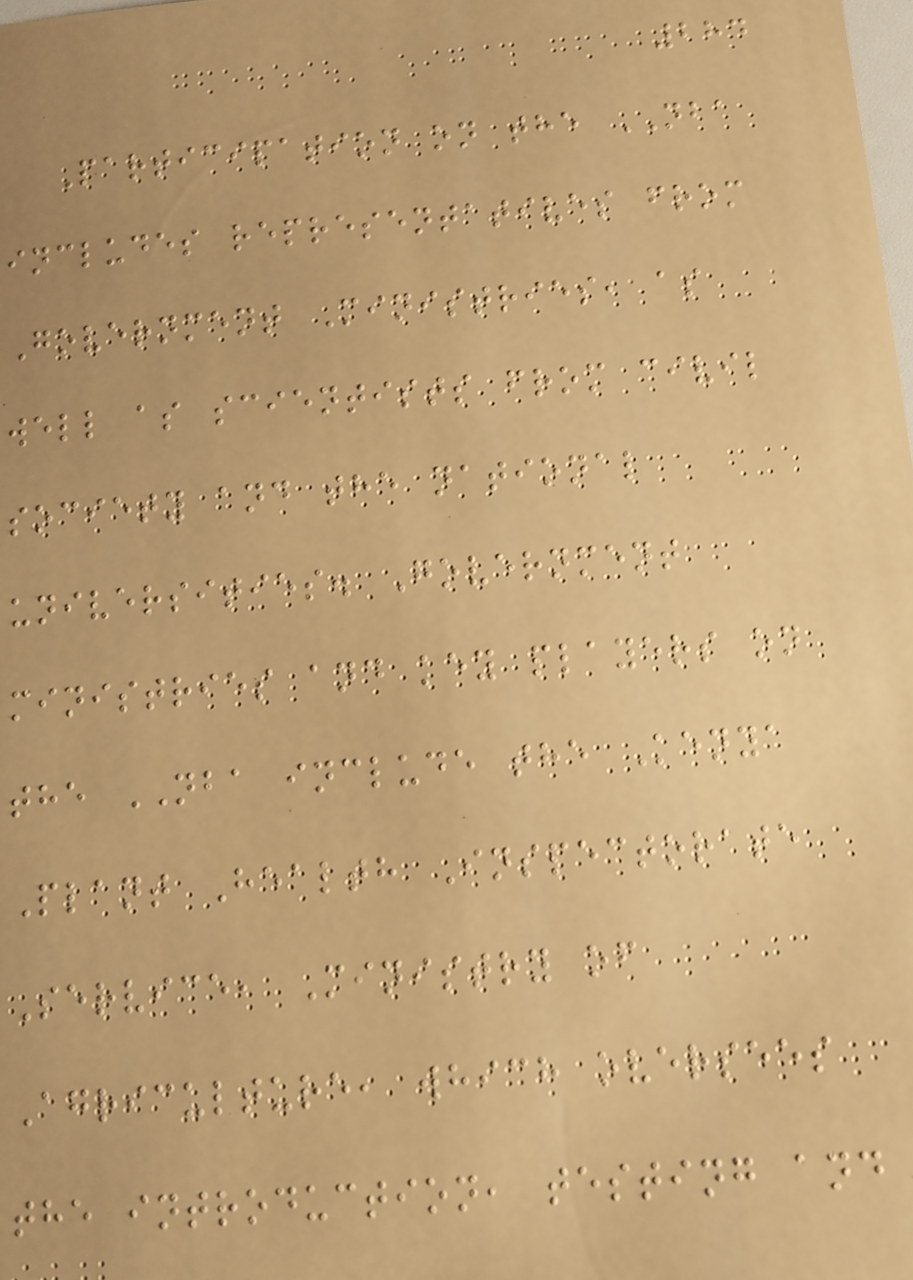284
Participation on the NBA
includes representatives from
Government Ministries, as
well as scientists from civil
society and the national
universities. Government
ministries and key players on
the NBA include the Kenya
Plant Health Inspectorate
Service, Ministry of
Agriculture, which oversees
the introduction, testing and
